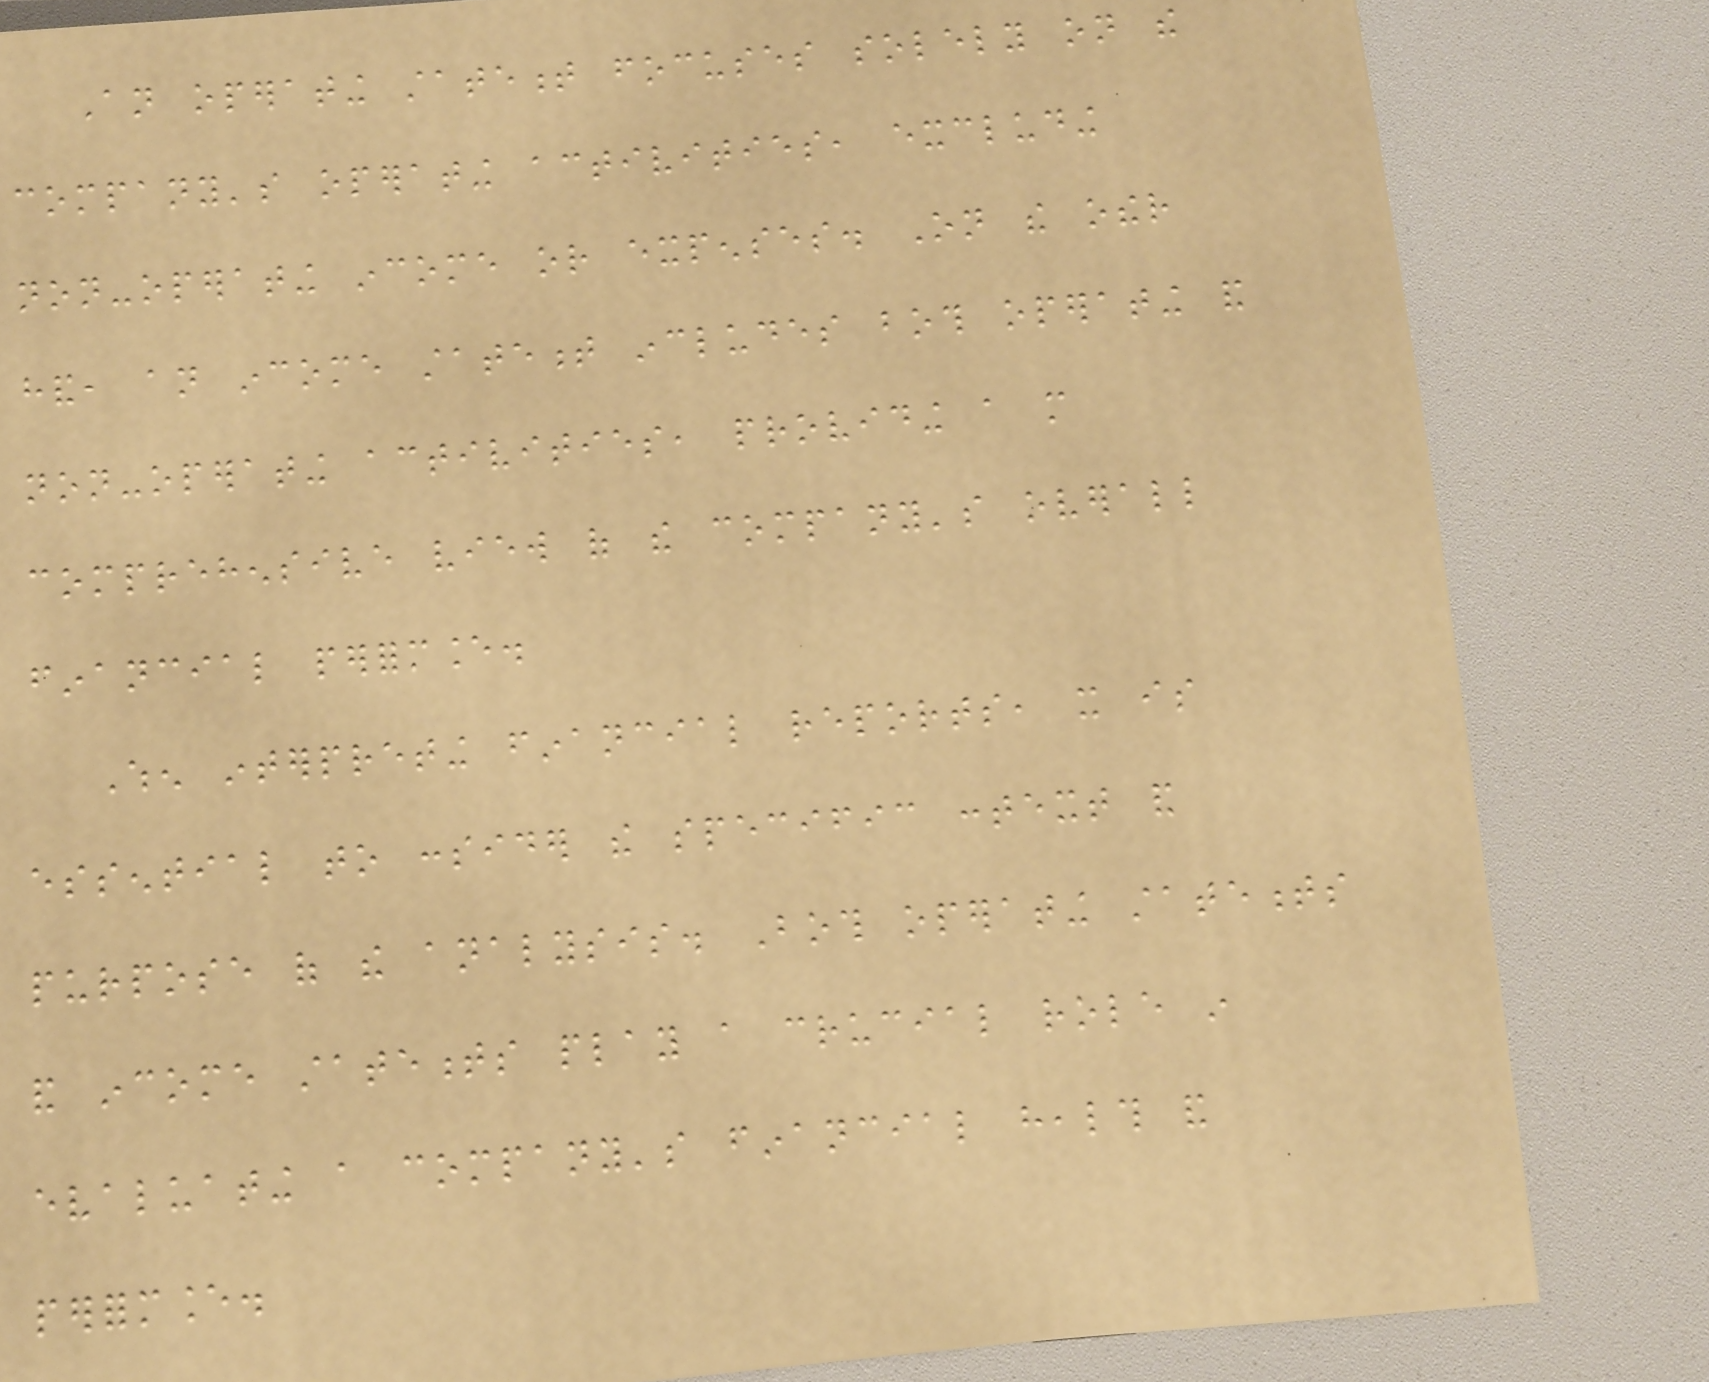An operating statement focuses solely on the
company's operating activities, excluding
non-operating income or expenses. On the other
hand, an income statement includes both operating and
non-operating activities, providing a more
comprehensive view of the company's overall
financial performance.
When interpreting financial reports, it is
essential to consider the specific context and
purpose of the analysis. Both operating statements
and income statements play a crucial role in
evaluating a company's financial health and
performance.
